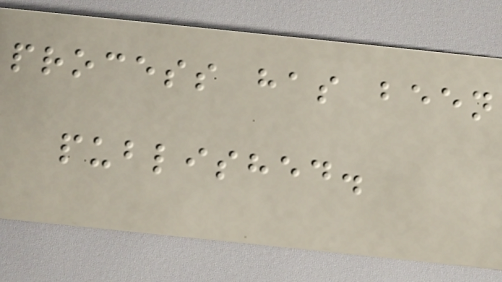process has been
published.
